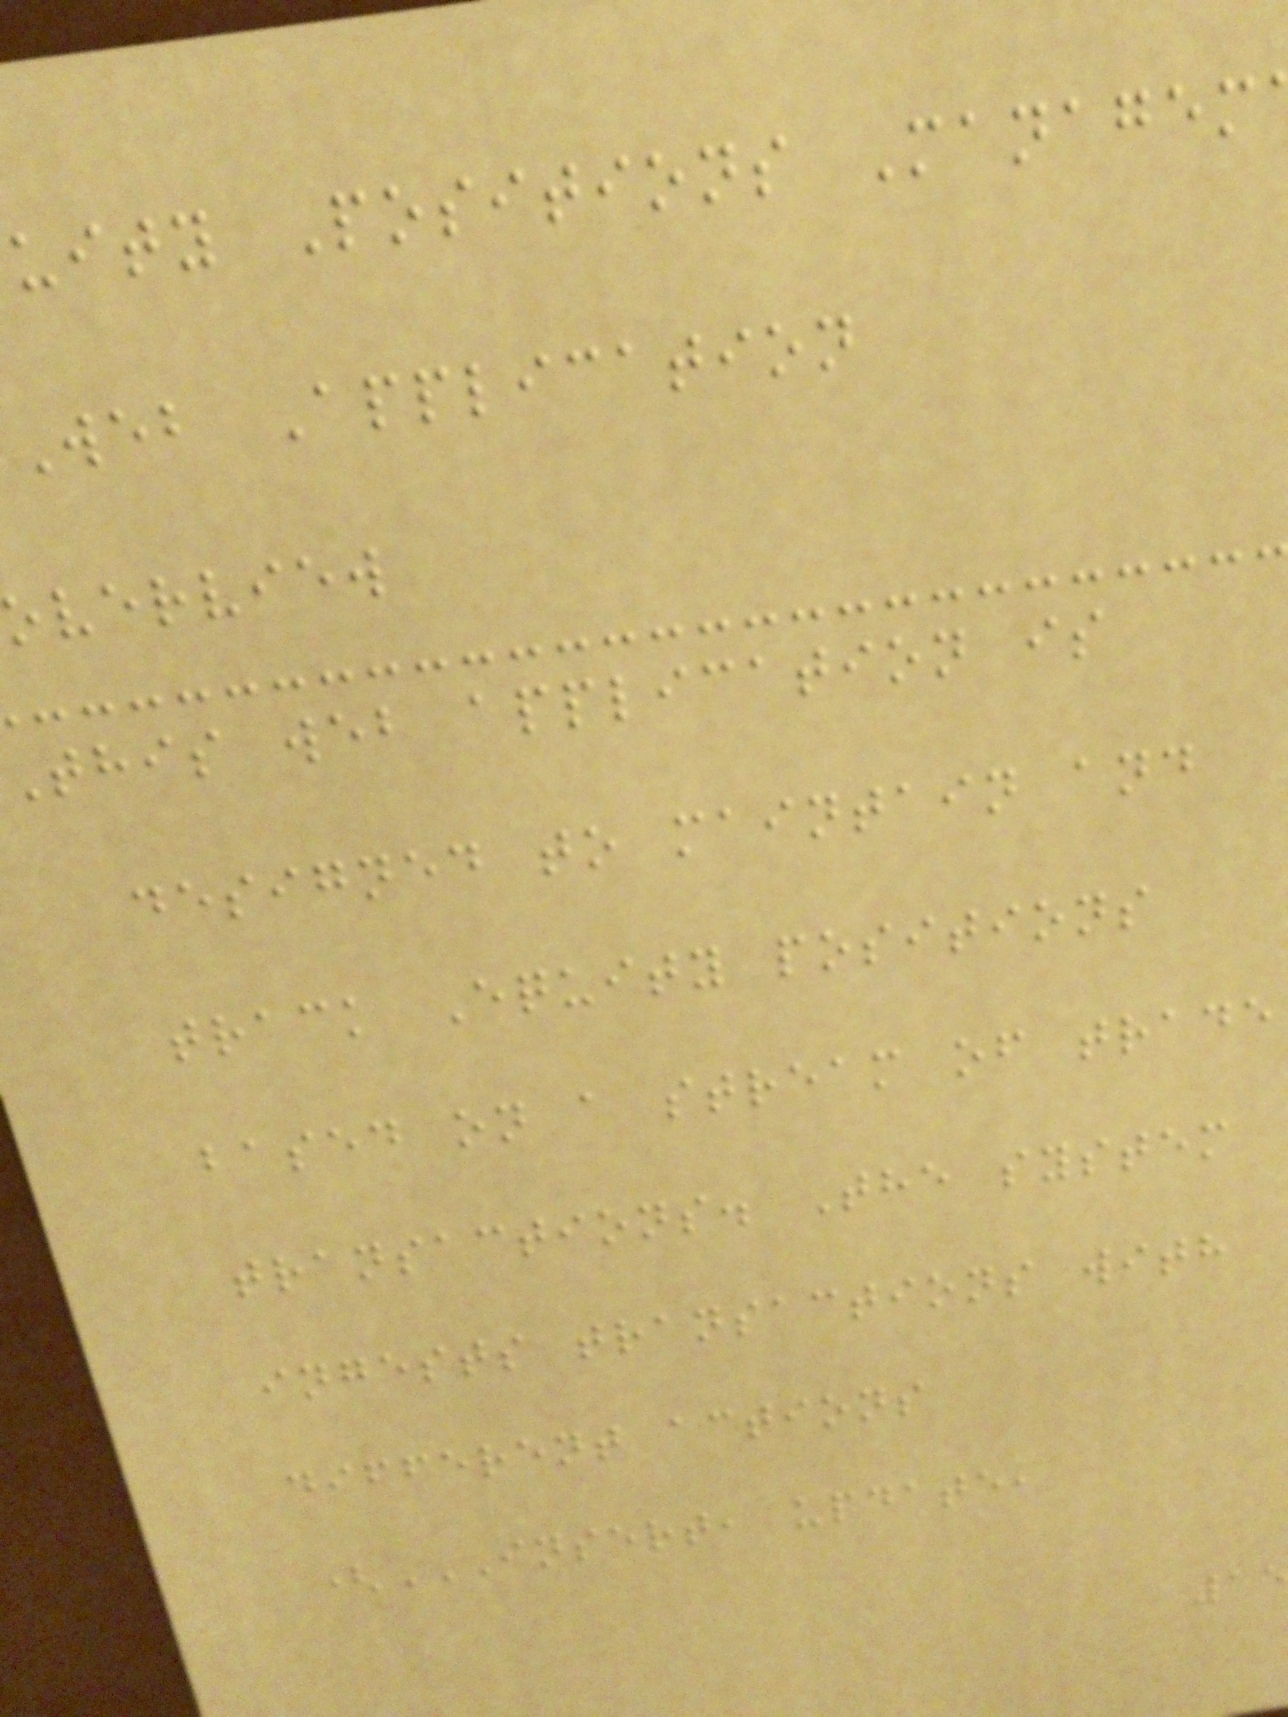uity Positions Managem
Web Application
overview
this web application is
designed to maintain and
track Equity positions
based on a stream of trade
transactions. The system
ingests transactions with
different actions
(INSERT, UPDATE,
